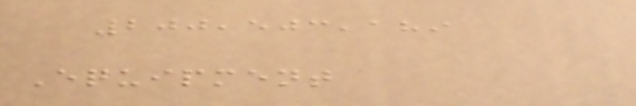200,503,189
Equipment
